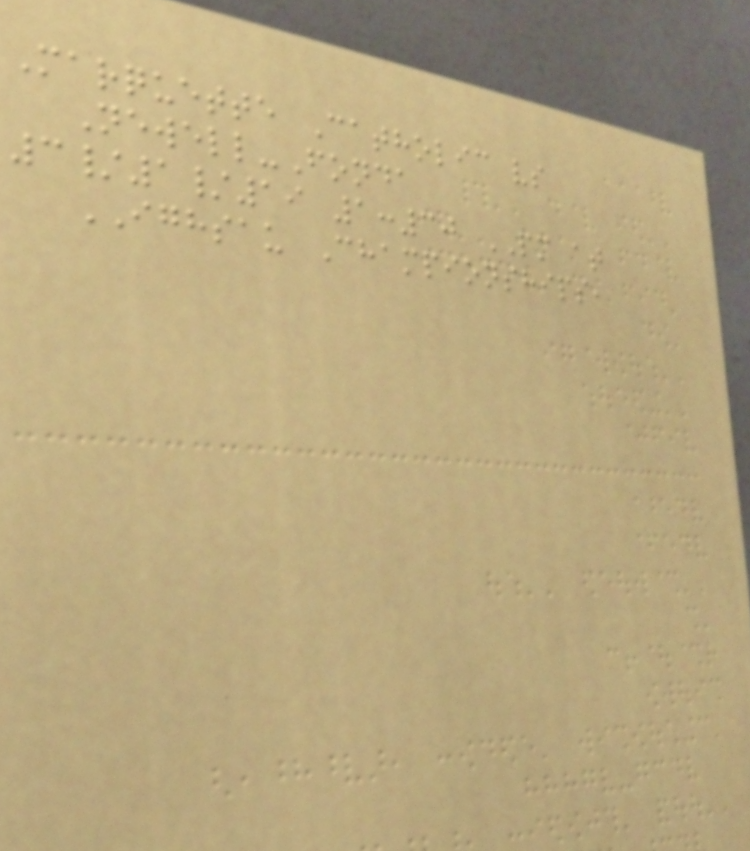Marquette Catholic vs
Newell-Fonda
3/1/19 1:30 PM at
IGHSAU Championships,
